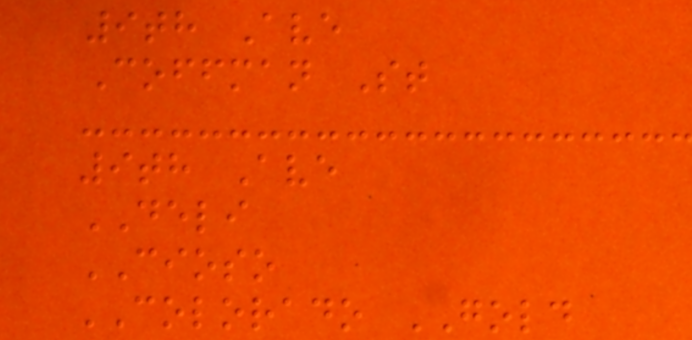9th Ave
Coffman St
9th Ave
DELI
CIOSO
COLORADO GOLD
